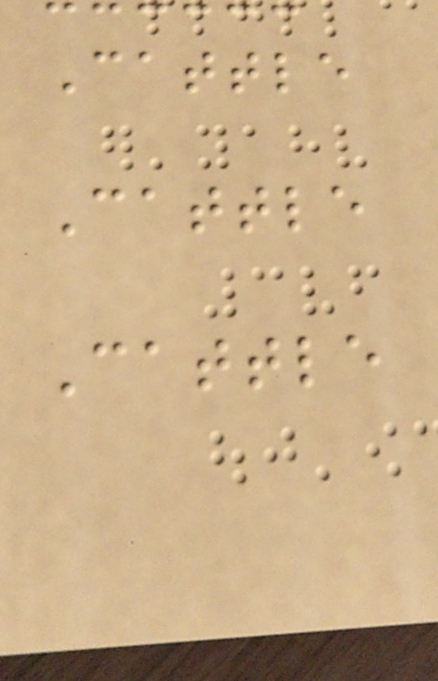Cattle
Cattle
Cattle
